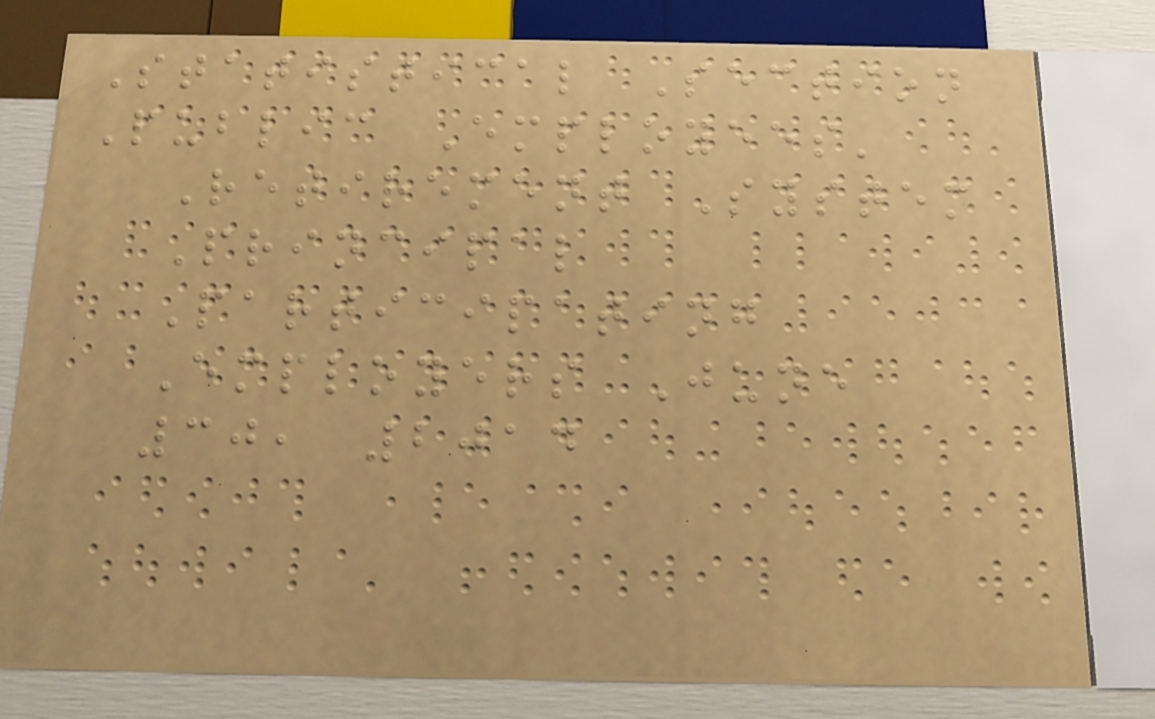Statistical Section
Public Employees'
Retirement System
Principal
Participating
Employers June
30, 2014
